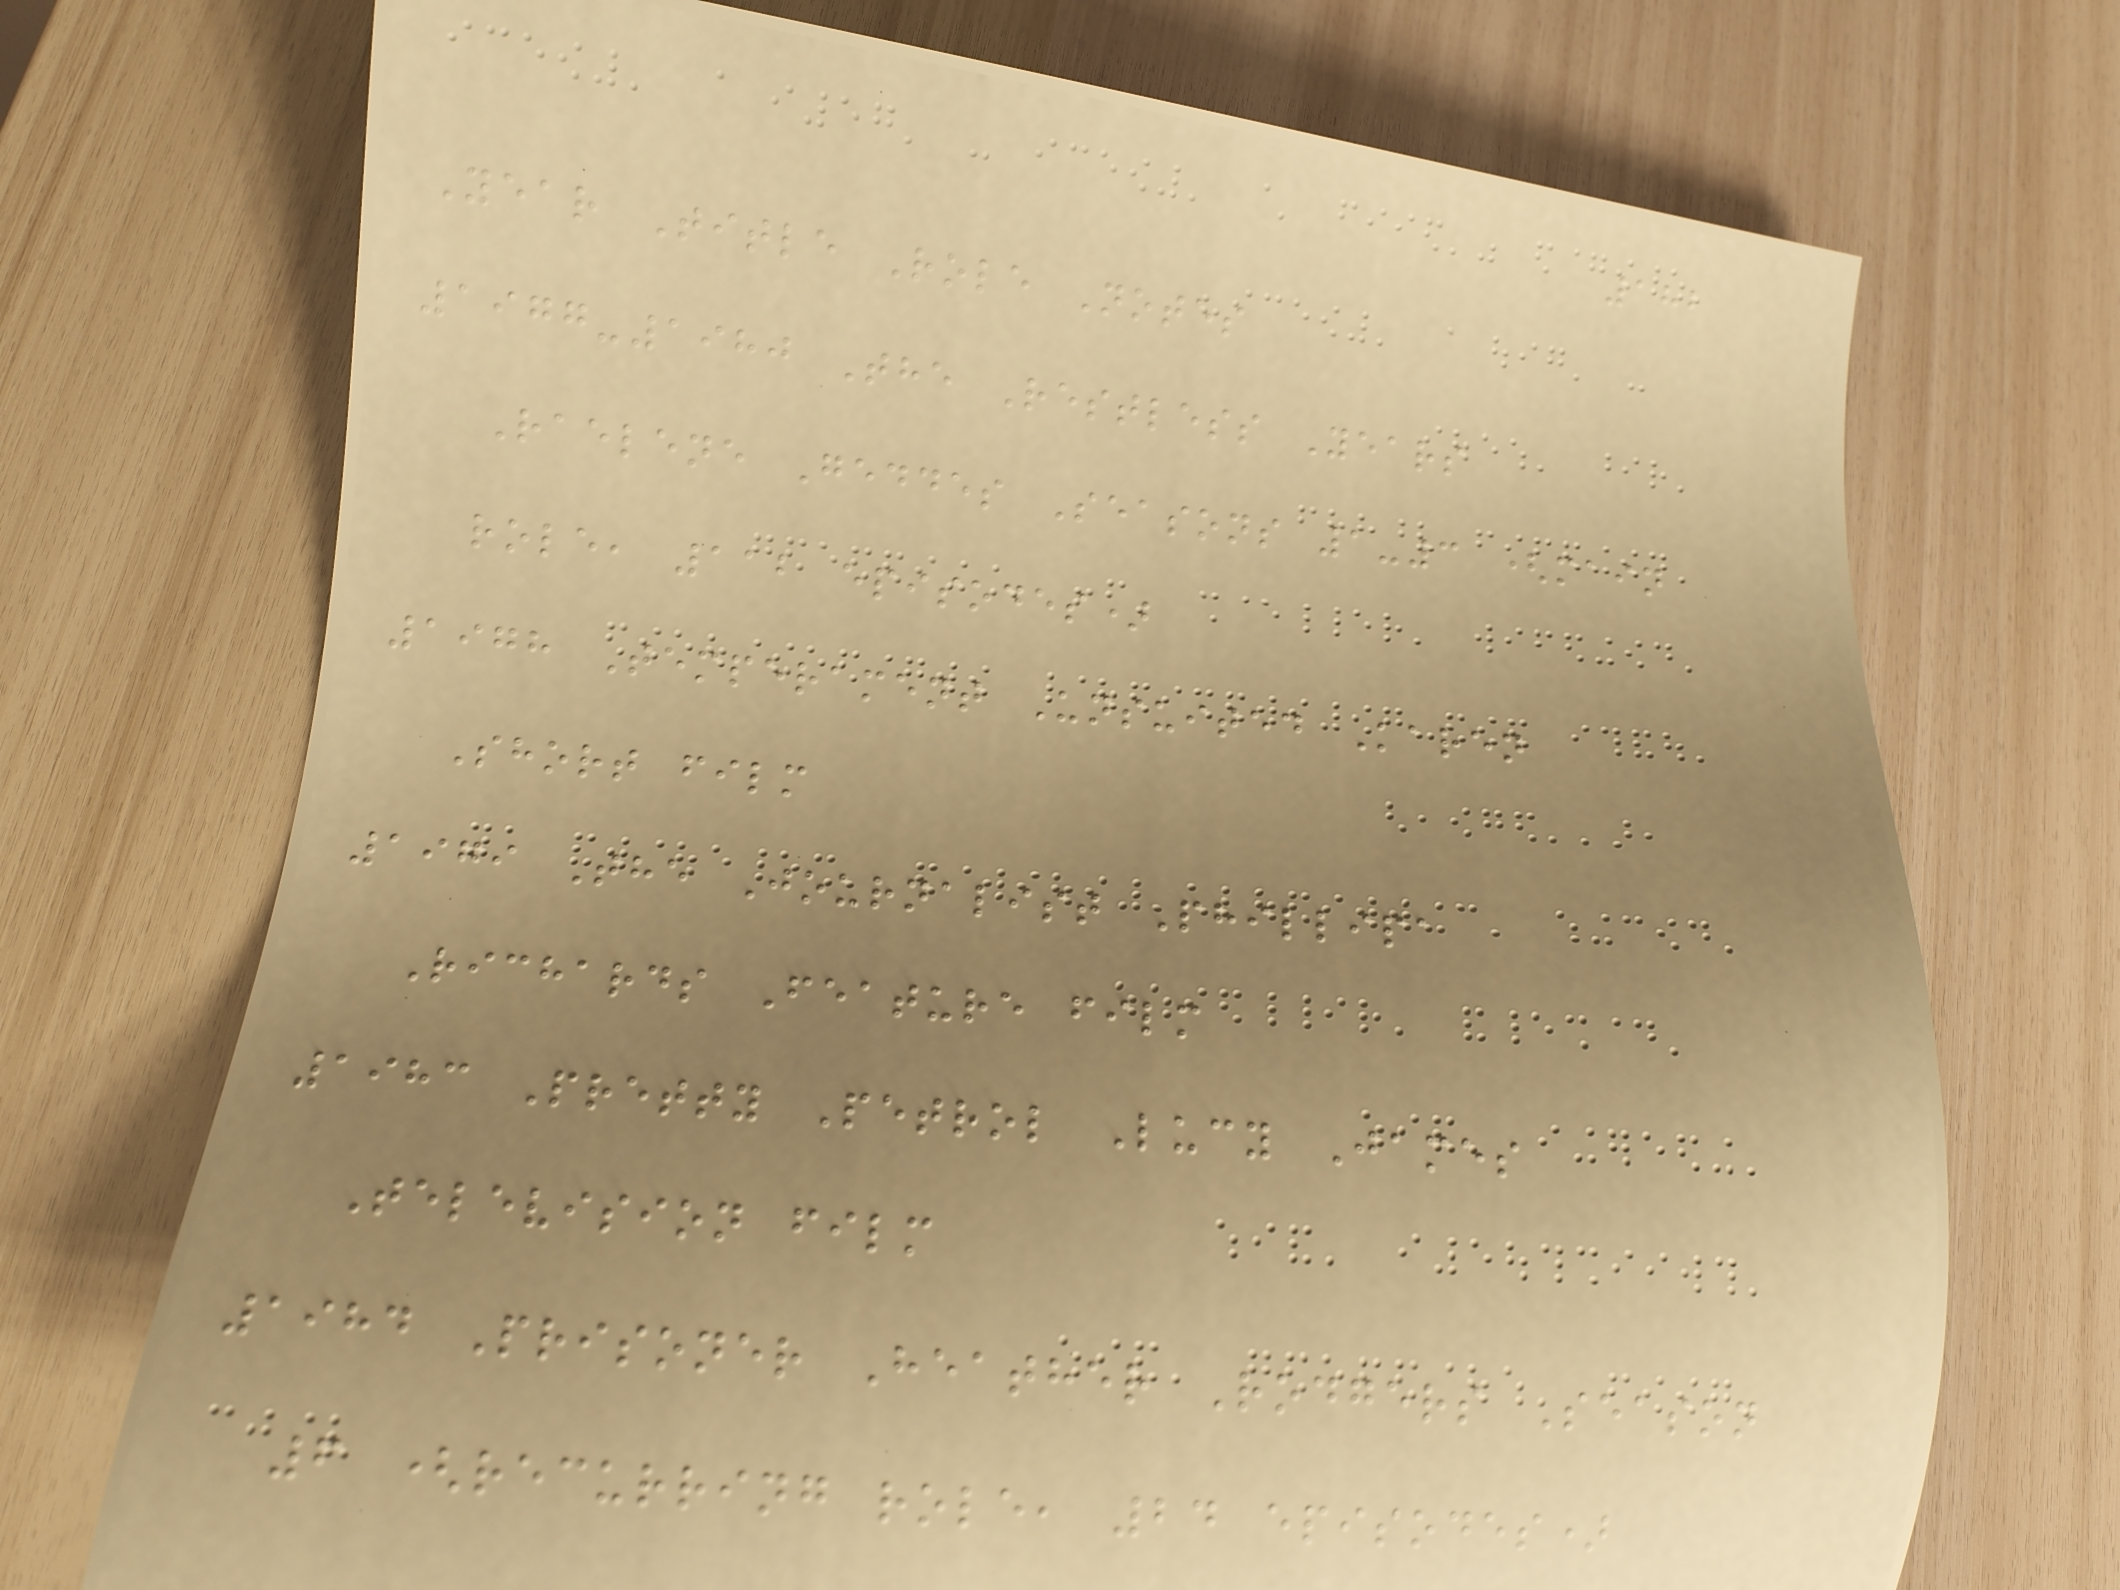182
Year Title Role Notes
1977-1980 The Restless Years
Raelene Geddes Seasons 1-3 (main
role, 112 episodes)
1978 Temperament Unsuited Karen
Short film
1979 The Journalist Phillipa
Richards Feature film
1983 Pretty Petrol Lucy James
Television film
1984 Prisoner Heather Rodgers Season
6 (recurring role, 24 episodes)
